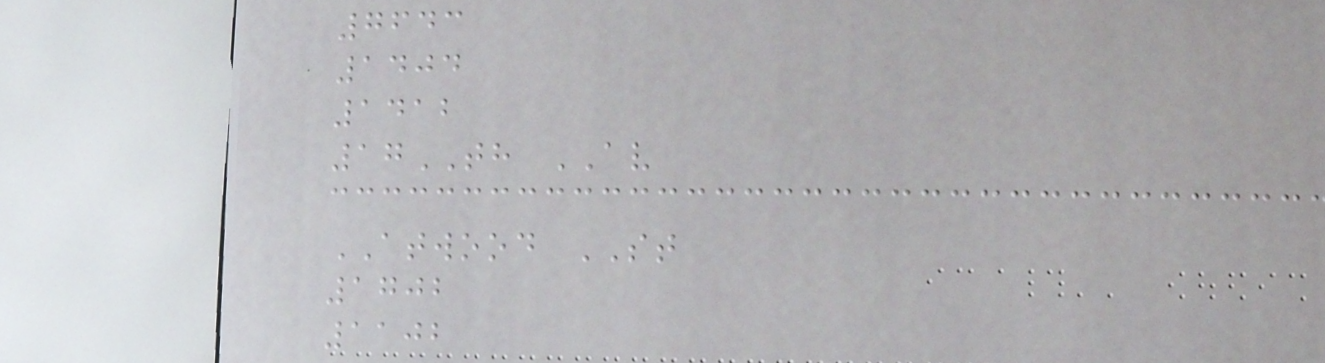7643
1404
1412
17TH AV
ATWOOD ST
1702
1102
